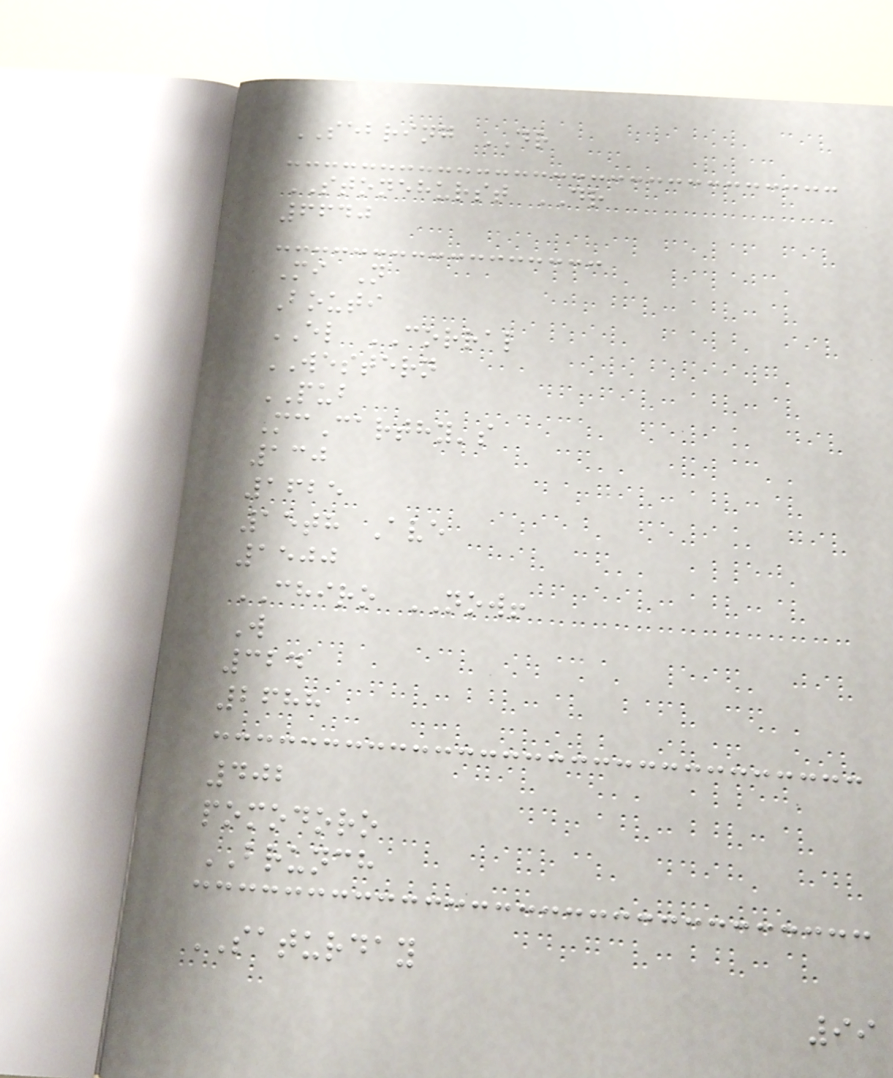SEBRING DR
STONEHURST DR
6640
Mi N
Bouti
EL CORRAL
WESTERN
PUB
McCarthy's
130
1625
15th Ave
1500
CHIRO NOW!
W
324
2688
402
pomodoro
BRUNCH
SATURDAY
99
